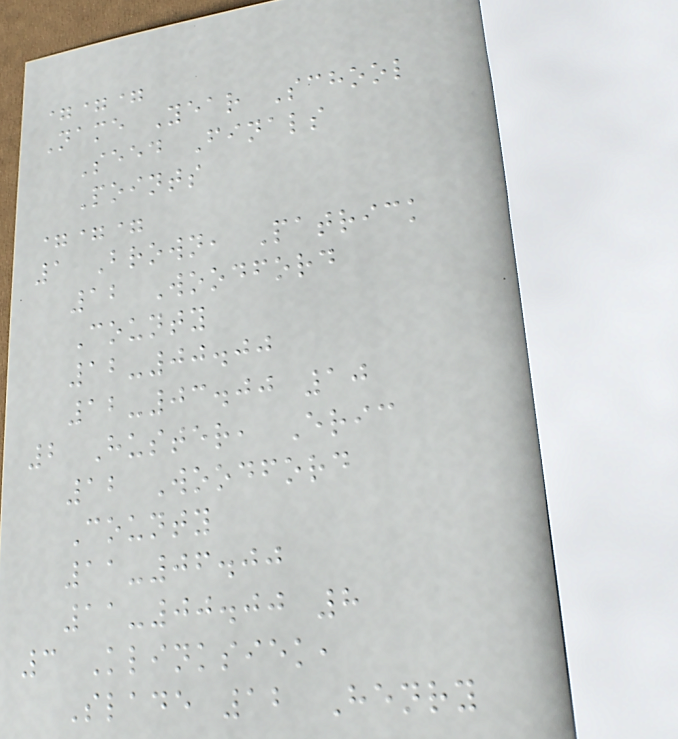===
Name Year School
Seed Finals
Points
===
1 Brown, Patrick
12 Woodford
County
12-00.00
12-03.00 10
2 Huster, Eric
12 Woodford
County
11-06.00
11-00.00 8
3 Klinksiek,
Slade 12 Henry
